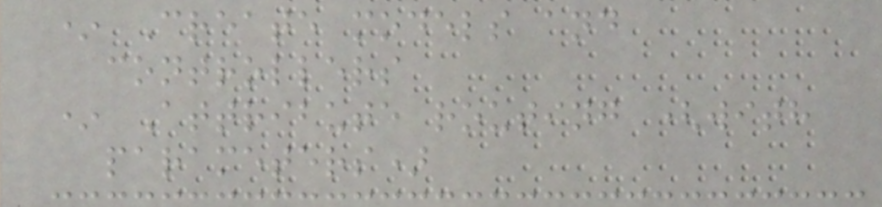* Create models and
controllers
* Attribute routing (with
parameters)
